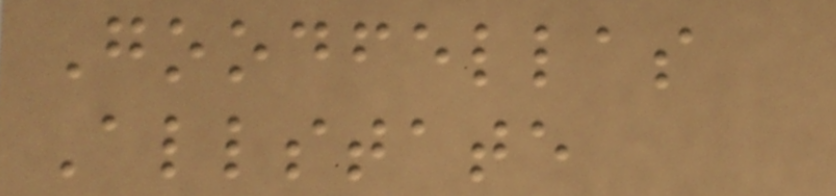Goodfellas
Allstate
